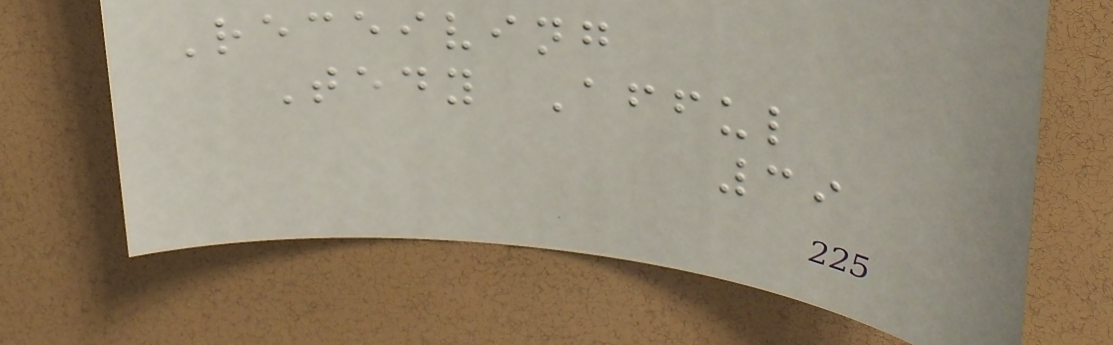Receiving
Tedy Afful
39
